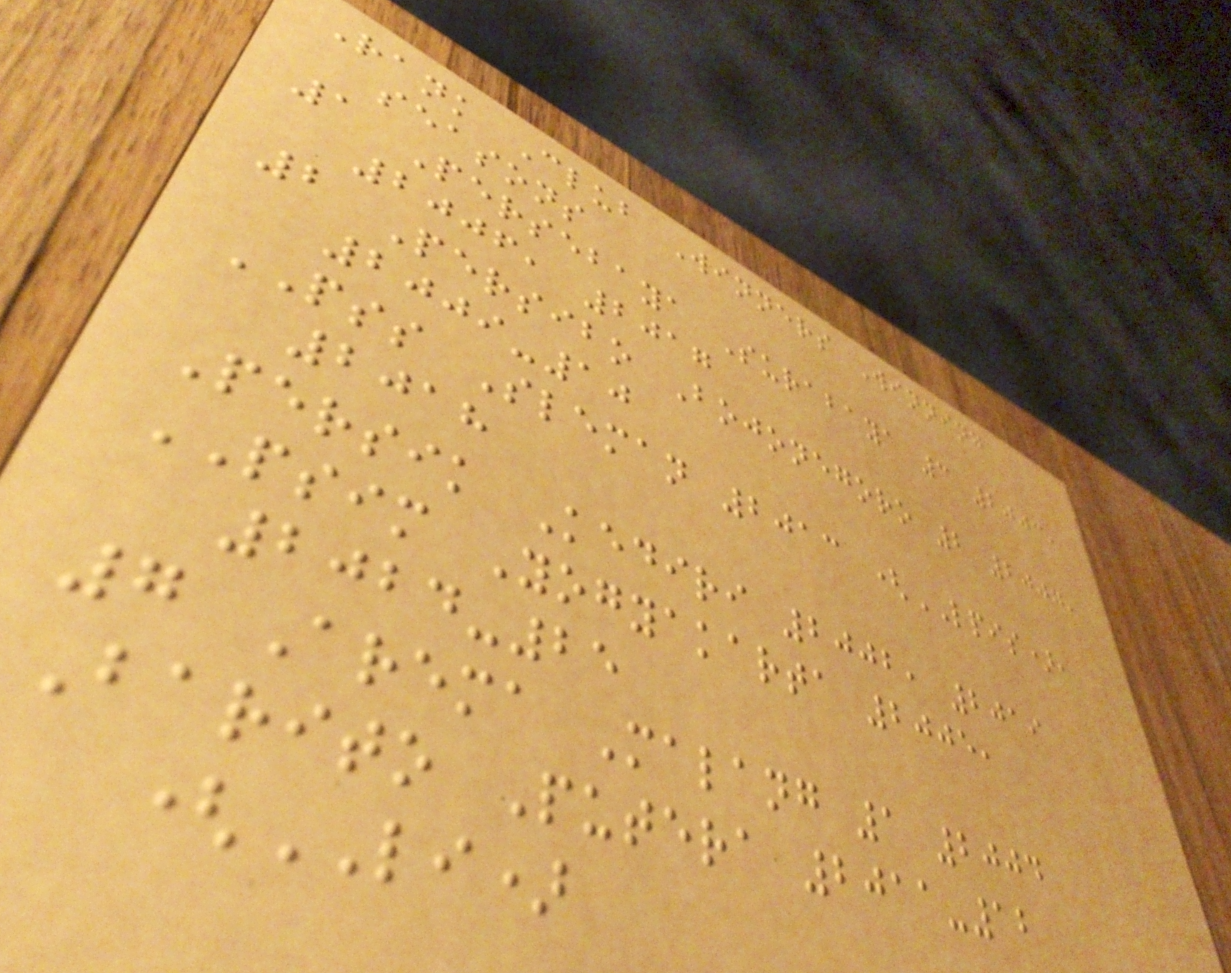Rank Club Winners Winning
seasons
1 Persebaya Surabaya 3 2003,
2006, 2017
2 Persibo Bojonegoro 2 2007,
2009-10
PSS Sleman 2013 (LPIS),
2018
Persik Kediri 2002, 2019
PSIM Yogyakarta 2005,
2024-25
7 Arema Malang 1 2004
Barito Putera 2011-12
(LI)
